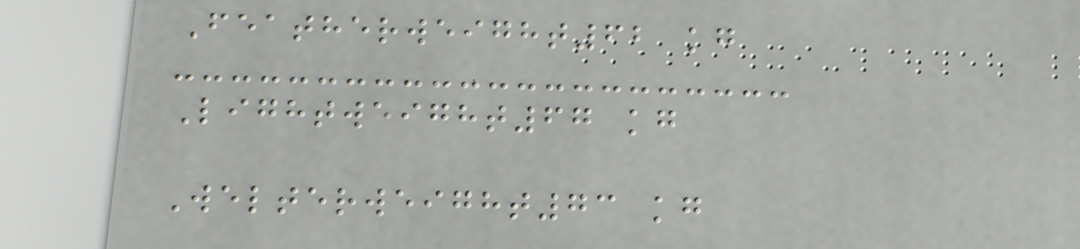Featherweight62 kg
Lightweight67 kg
Welterweight73 kg
